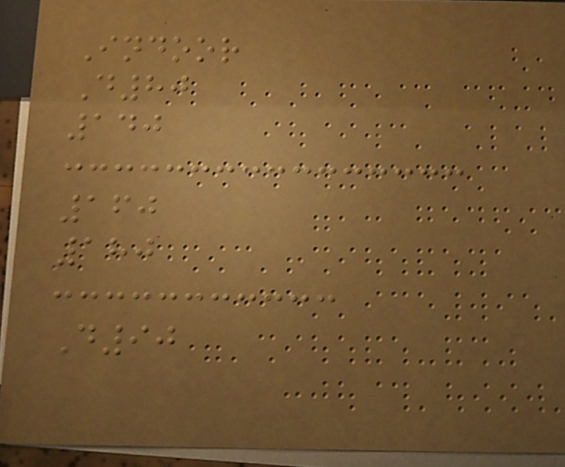Indoor
D80
140
160
180
D90
